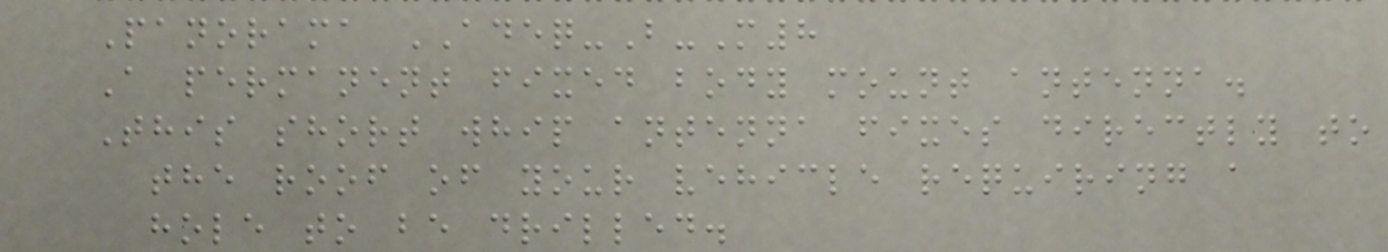Panorama ADEQ-B-M8
A permanent fixed body mount antenna.
This short whip antenna fixes directly to
the roof of your vehicle requiring a
hole to be drilled.
